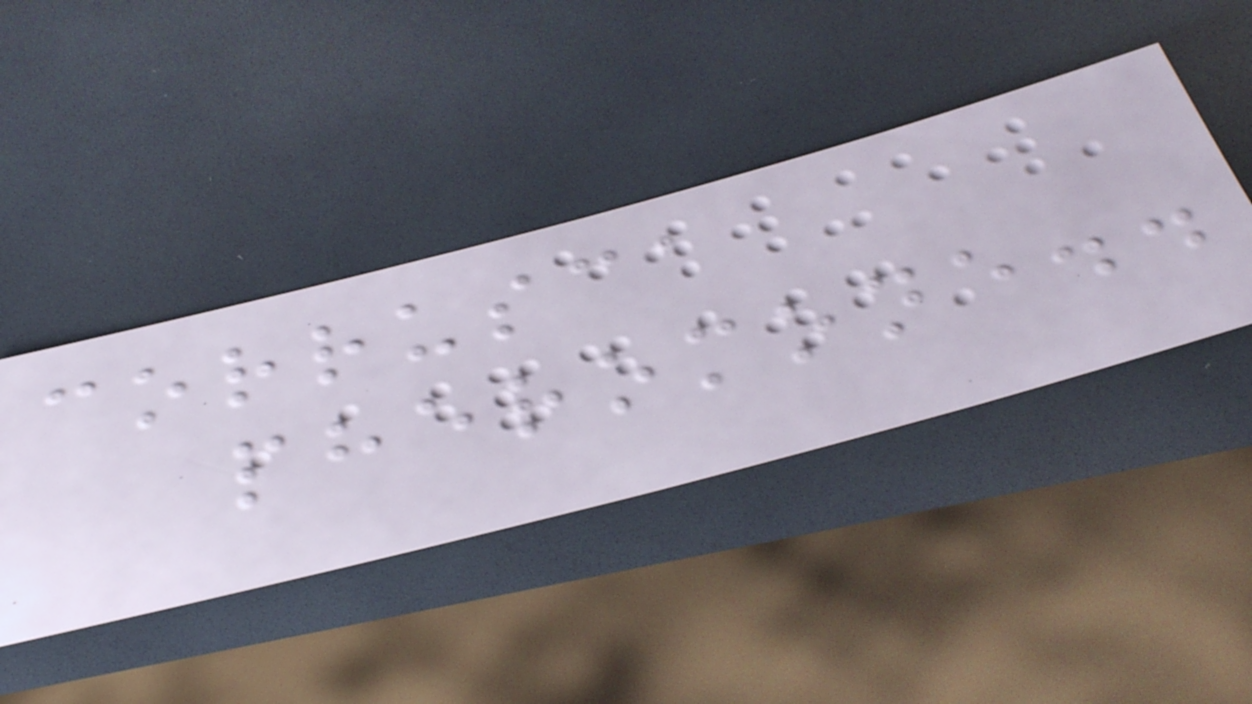corrusca
pheromone..
